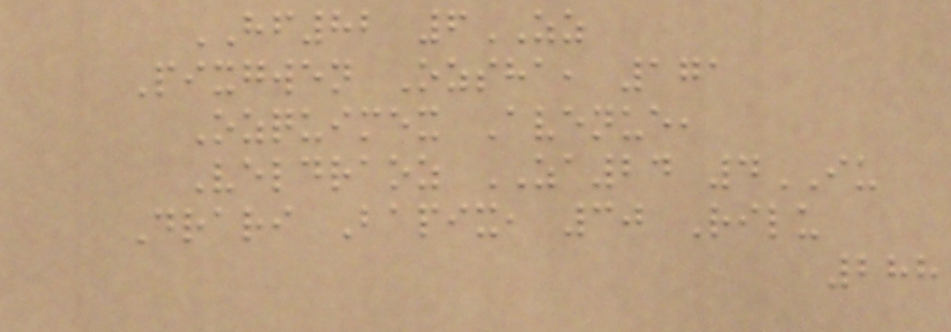HF82 6ZZ
Pixgwen Ozsha, 171
Ozquimex Avenue,
Veldraoz ZA24 4IU
Drari Bapix, 30 Rilu
288
